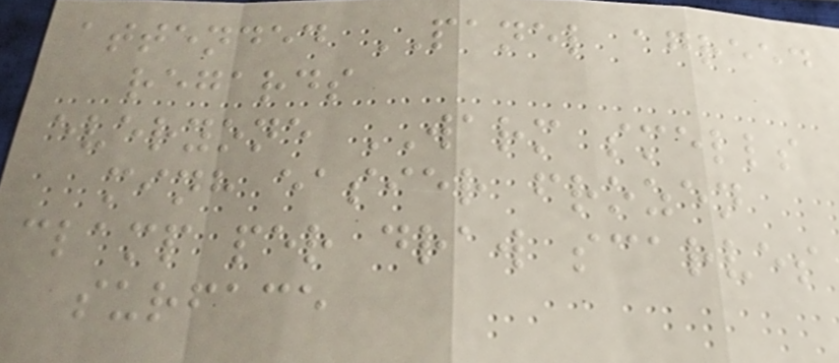attended PANEL agreed
regards
everyone WARM smells
minh easier frozen
clamp per draw scarves
surface
